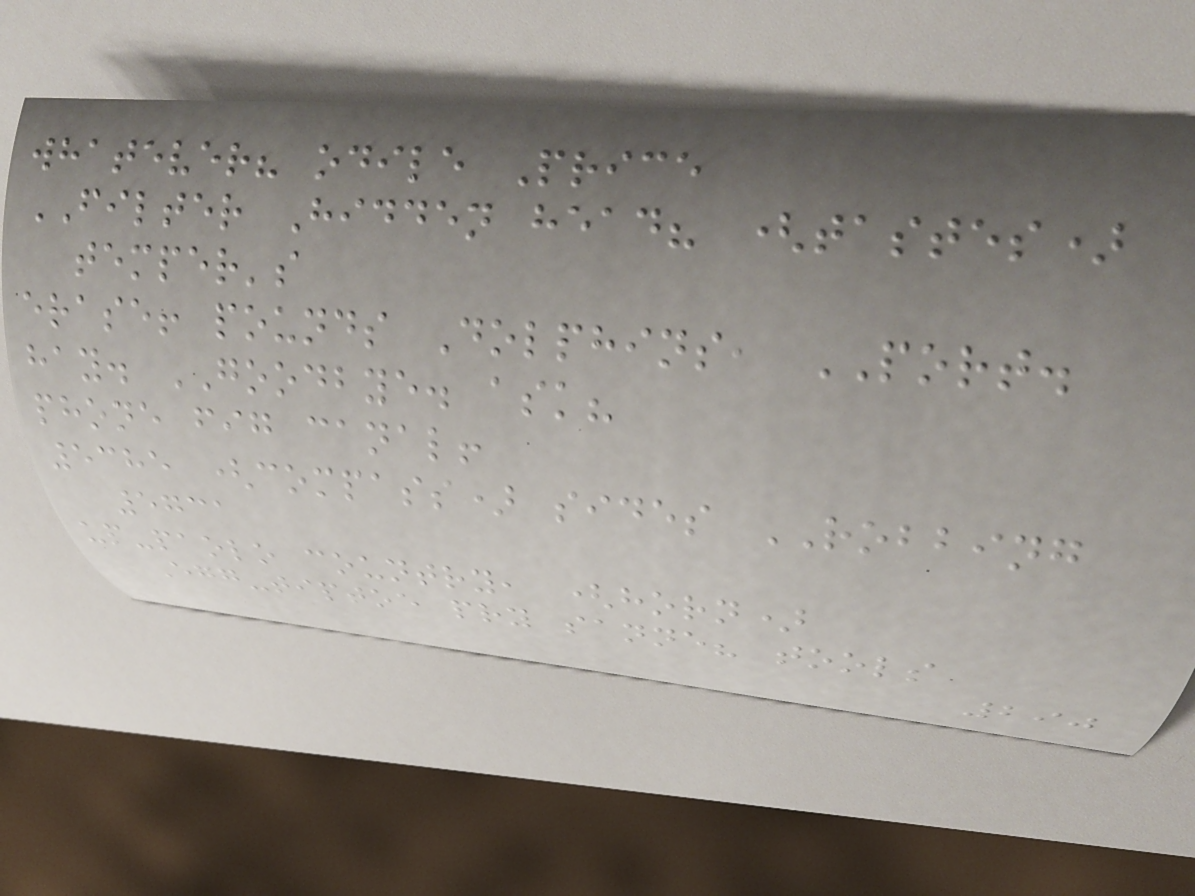whatever? odile Price
FILTER Hidden head? (tastes)
temper's
erase! pounds Dolphins, PORT.
hay. GOODBYE. ask?
phone fig canal!
5385 (compass) sides ROBBING
5731
up-paolo country, (horn)
Egg-tiptoe pry sanne? tools
290
